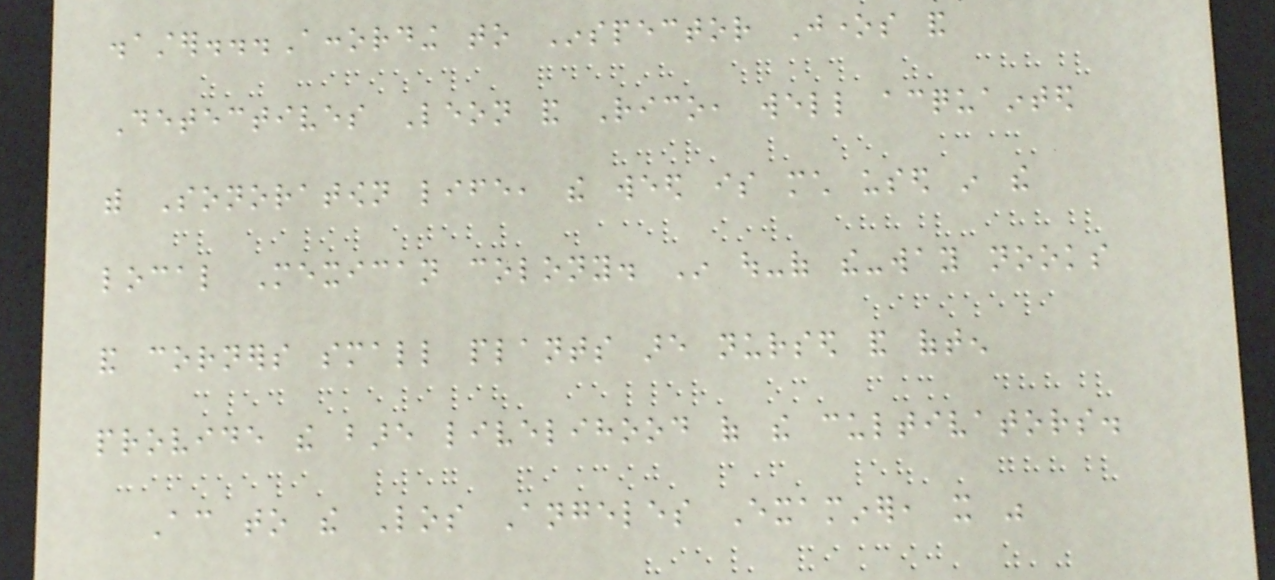disaster...According to Inspector Jones and
Detectives Leon and Rico, well acquainted
with Sonoratown life, the weed is much used in the
local Mexican colony. In out-of the-way nooks
and corners small plants are nursed and often
provide the bare livelihood of the cultivators.
According to the Los Angeles Examiner, it was
